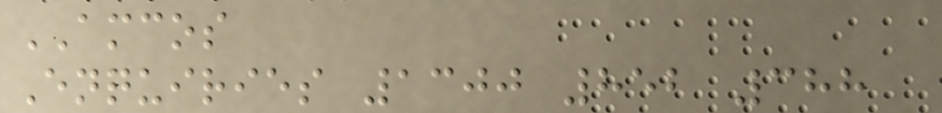AMCOS
Enquiries 1300 852 388
